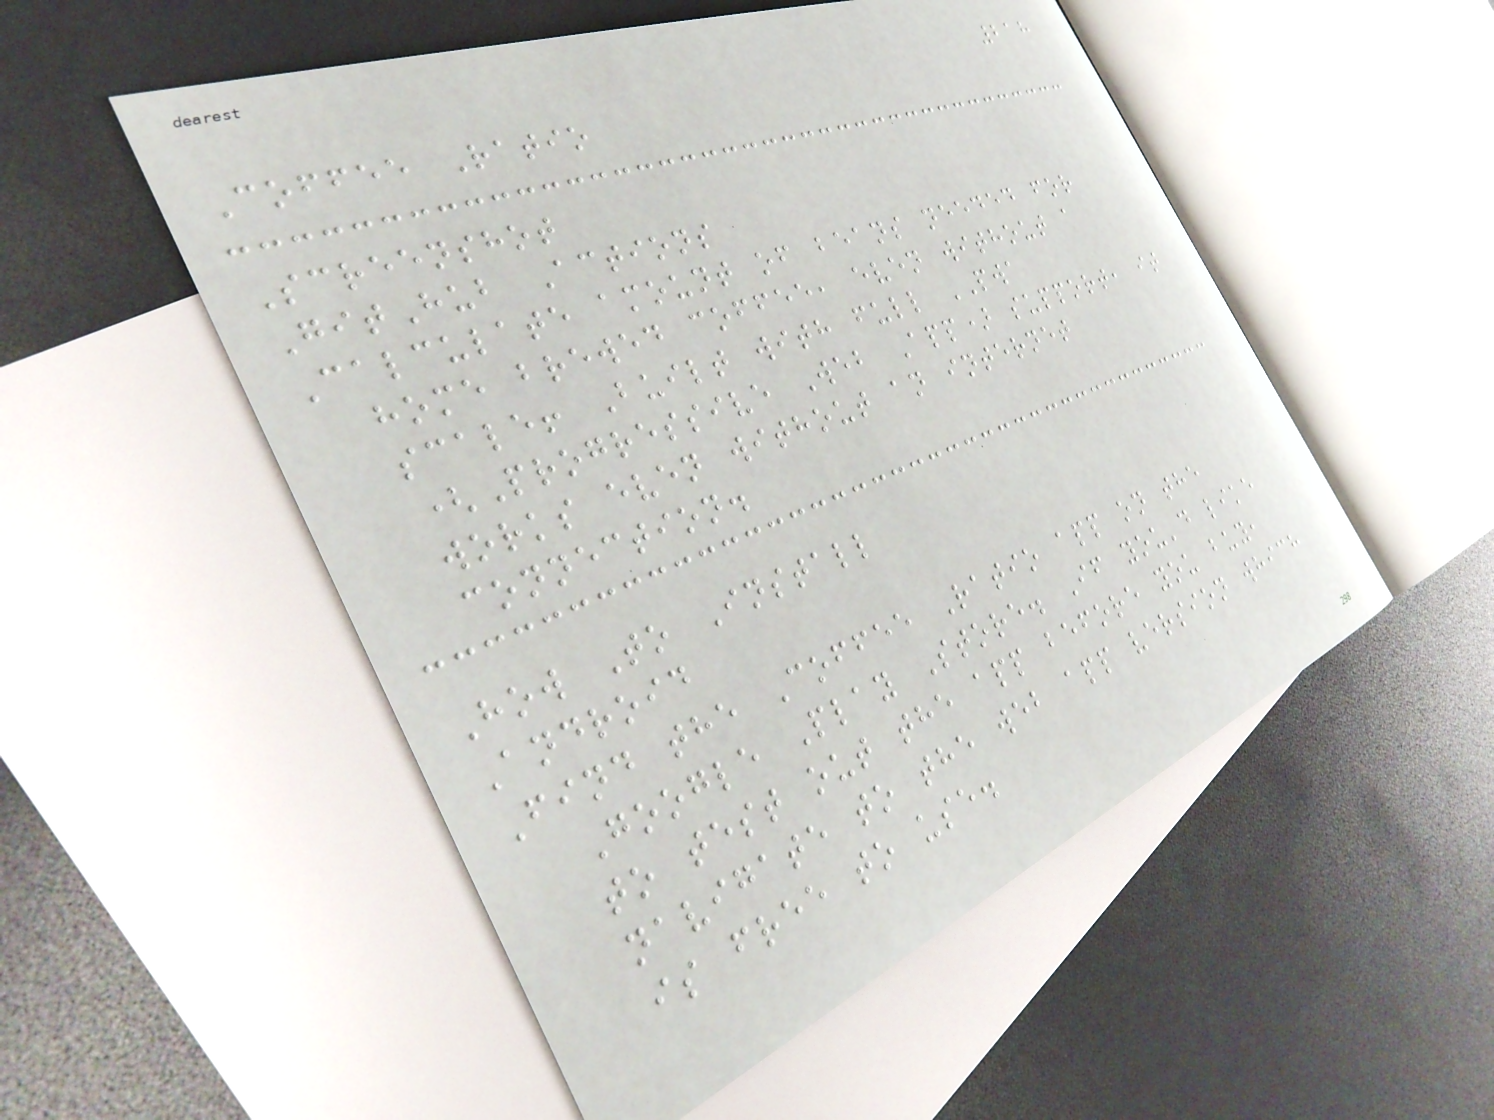218
Coffee Ratio
Screenshot
GitHub Actions
Calculate amount of beans needed for
home brewed coffee, even without a
scale! Built with full PWA
(Progressive Web App) support, it
works even without an internet
connection.
How To Install
Android
Find the Coffee Ratio app on the
Google Play Store. If you'd like
to test out the app before you buy,
navigate to the web app version which
is free to use.
